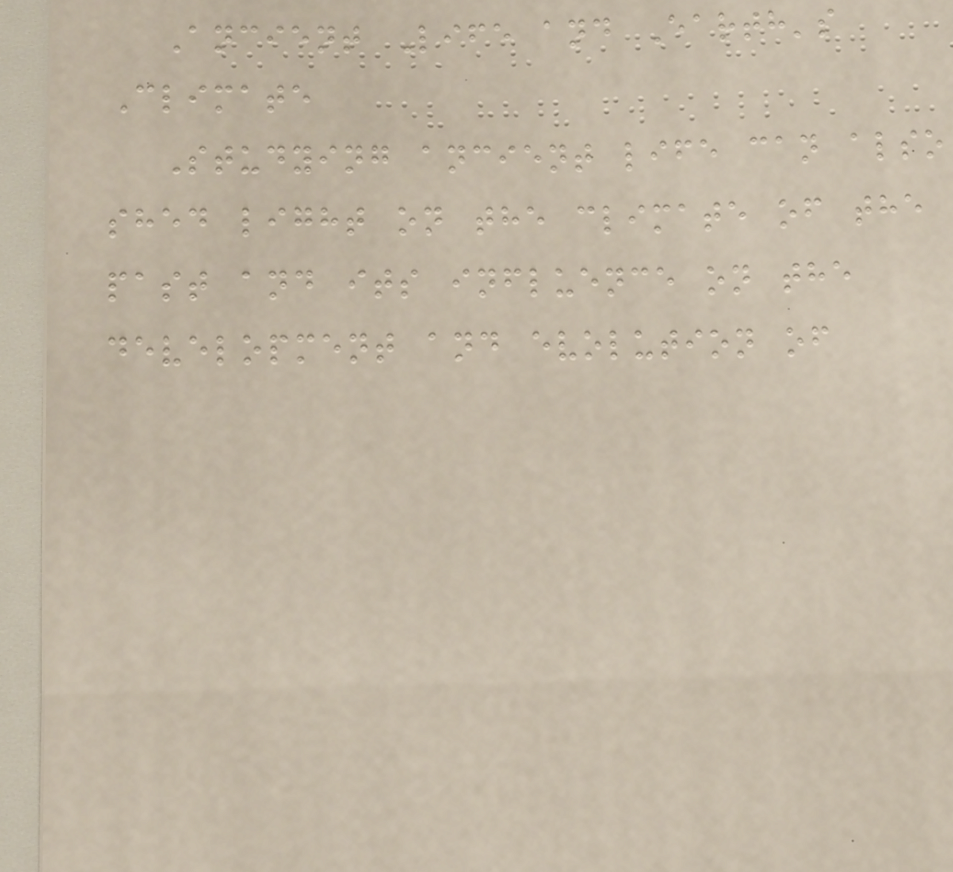Ancient Life and Earth's
Climate
Studying ancient life can also
shed light on the climate of the
past and its influence on the
development and evolution of
